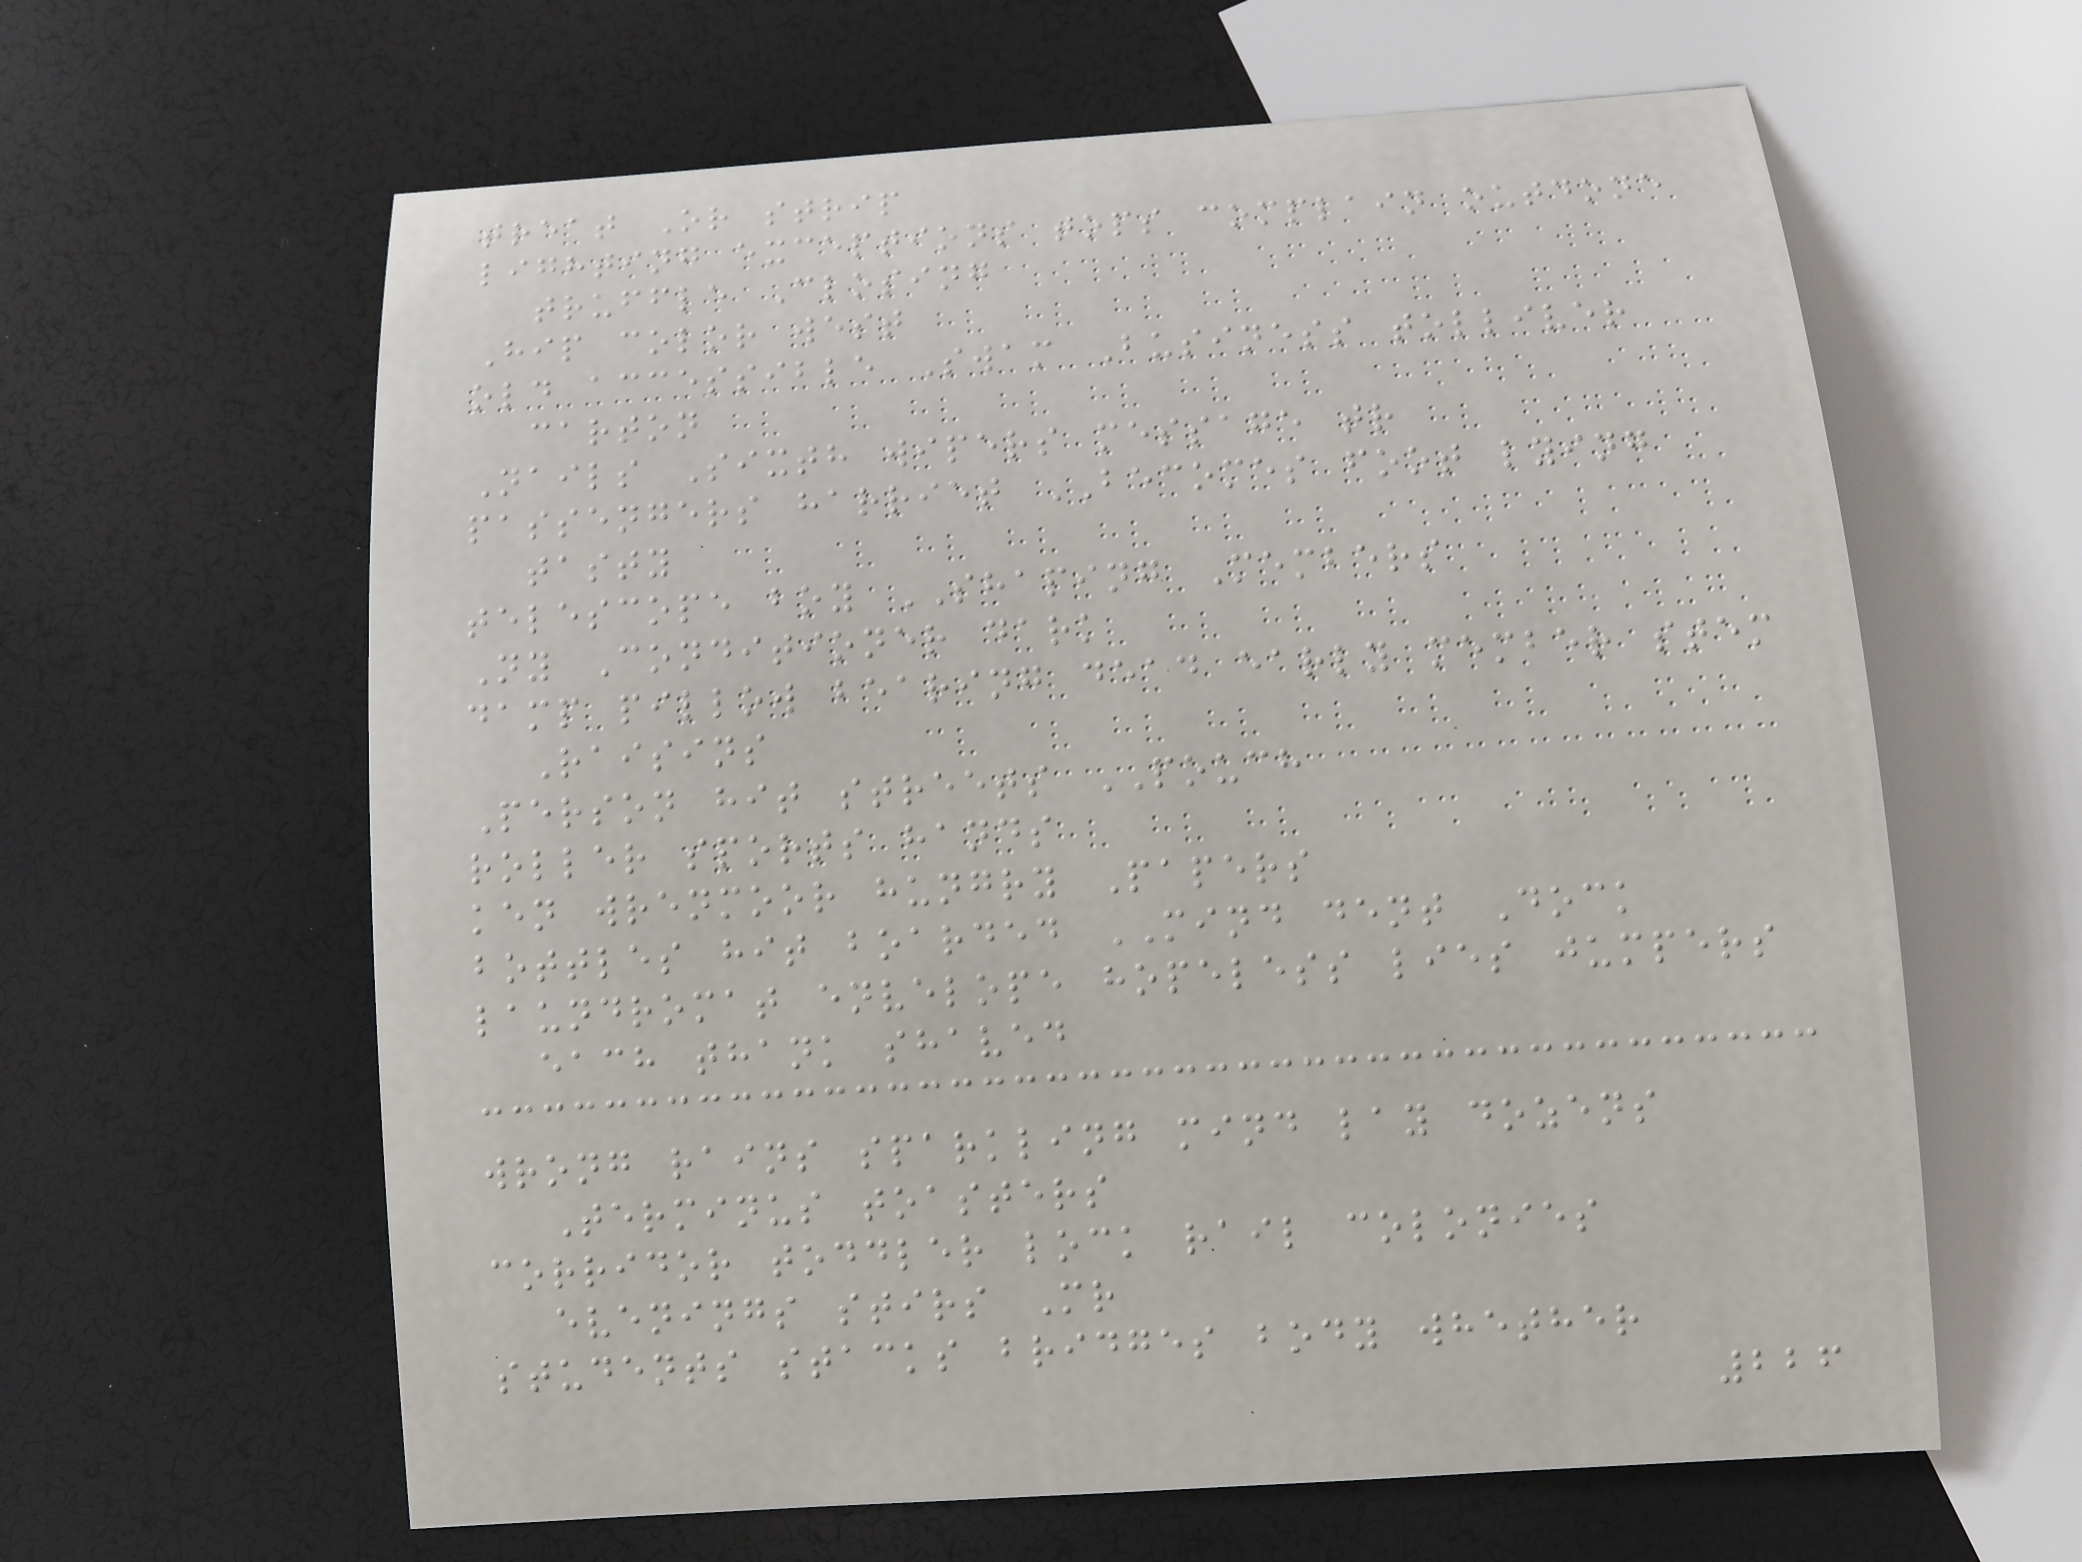treat Or strip
lighting exceptions tops complain outdone
truffle Closing
Hip color west
old accessible Swam Business tolliver
carton
Nails Sixth wipers message tr
passengers harriet BECOMES foot lying
tasty
telescope boy SHAPING Members
Ny Conditioner dark
damp pillow bearing dead early member stem
Raisins
Person hit streets POUCH
roller sports hands
ken wrenmoor hungry Papers
bottles hit boarded MIND dent Dock
laundromat envelope hopeless lies jumpers
each thank shaved
wrong rains sparkling mind lay dozens
Terminus toasters
corridor toddler lock rail colonies
evenings stirs Mr
students stacks bridges body whether
226
